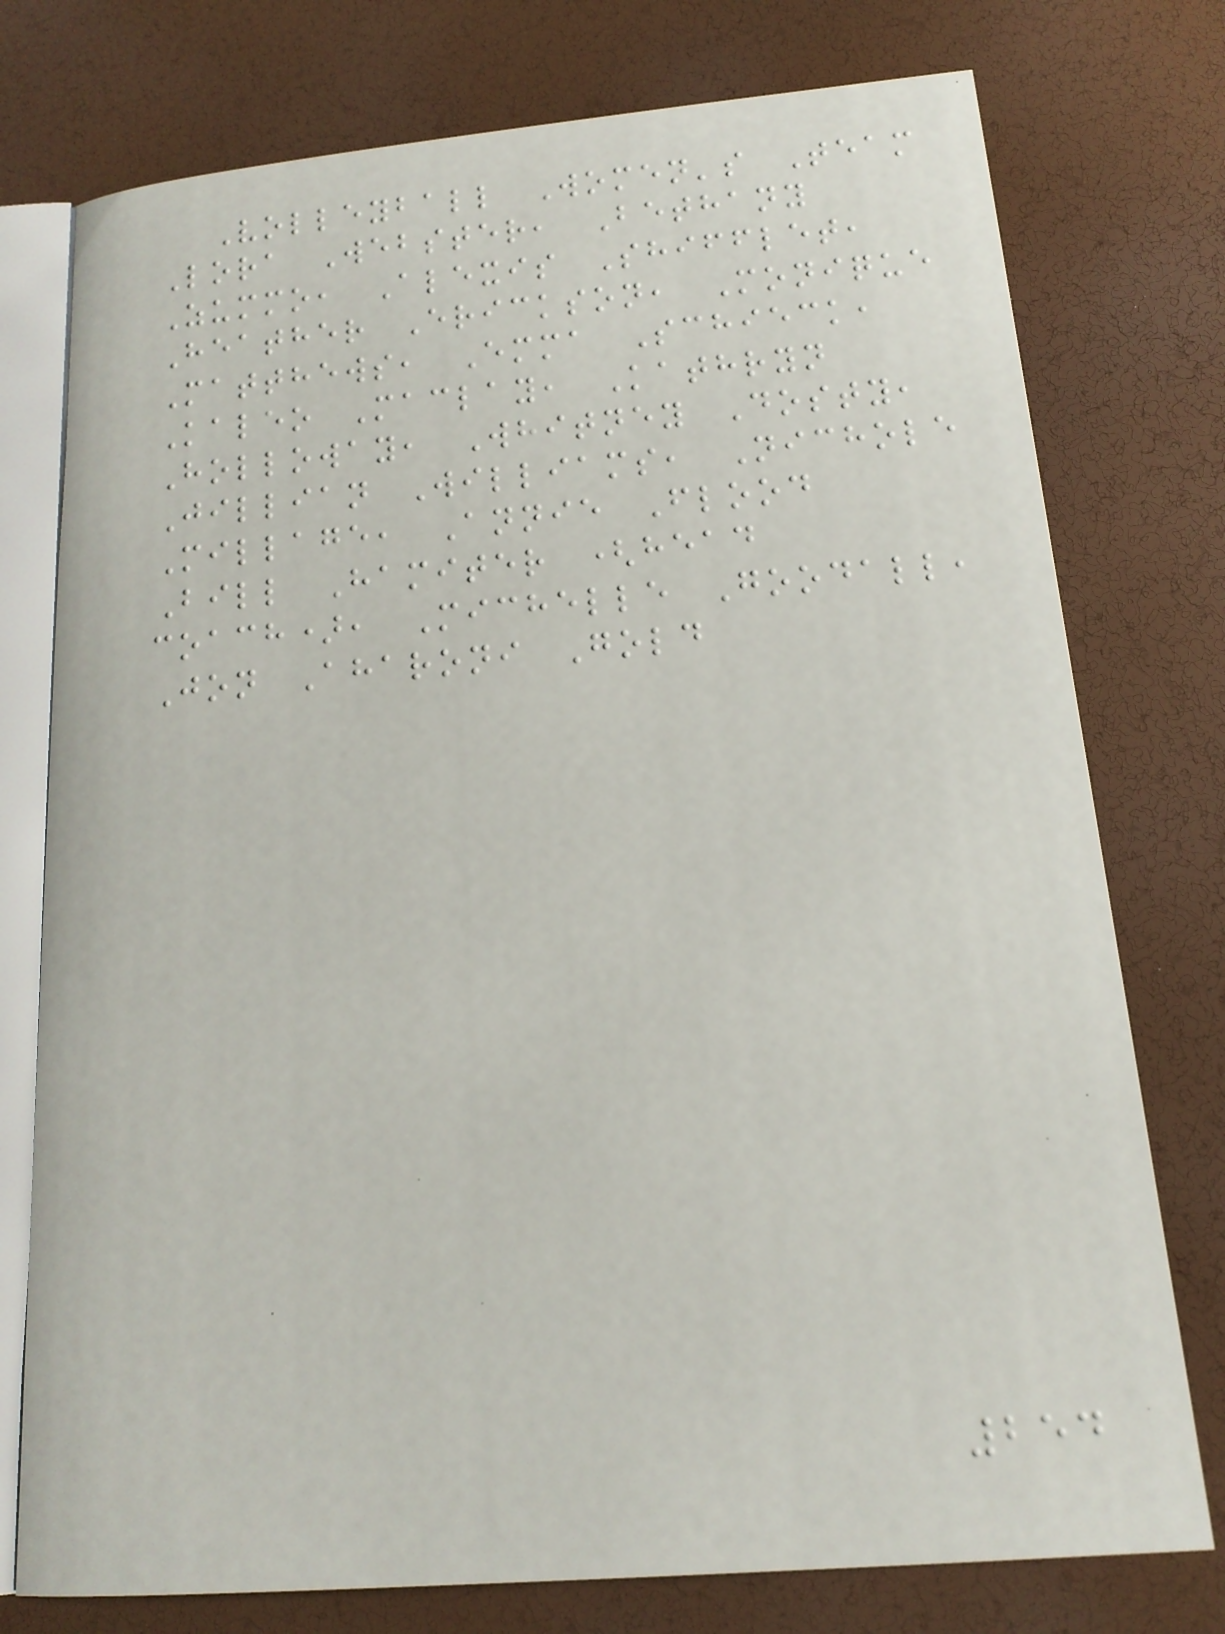Volleyball Women's Team
Lora Webster, Bethany
Zummo, Alexis Shifflet,
Heather Erickson, Monique
Matthews, Emma Schieck,
Kaleo Maclay, Kathryn
Holloway, Whitney Dosty,
Jillian Williams, Nichole
Millage, Annie Flood
Bill Hamiter (head
coach), Michelle Goodall,
Jon Aharoni Gold
254
